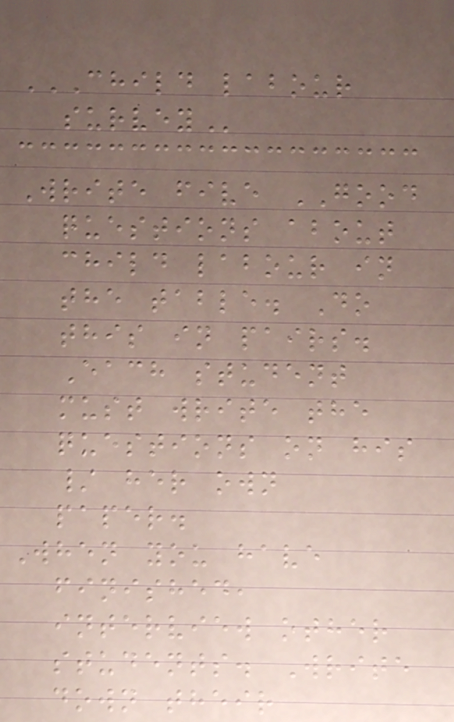CHILD LABOUR
SURVEY
Write five GOOD
questions about
child labour in
the table. Do
this in pairs.
Each student
must write the
questions on his
/ her own
paper.
When you have
finished,
interview other
students. Write
down their
